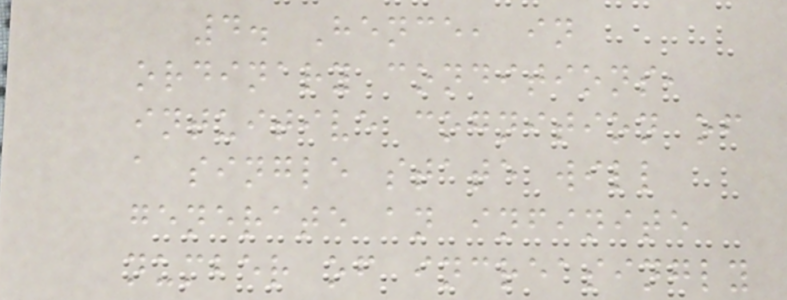4. Hence, in
ordinary conditions,
intuitive cognition of
a single state will
generate an infinite
number of increasingly
